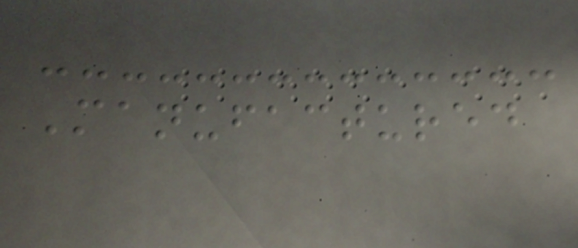Manufactured
